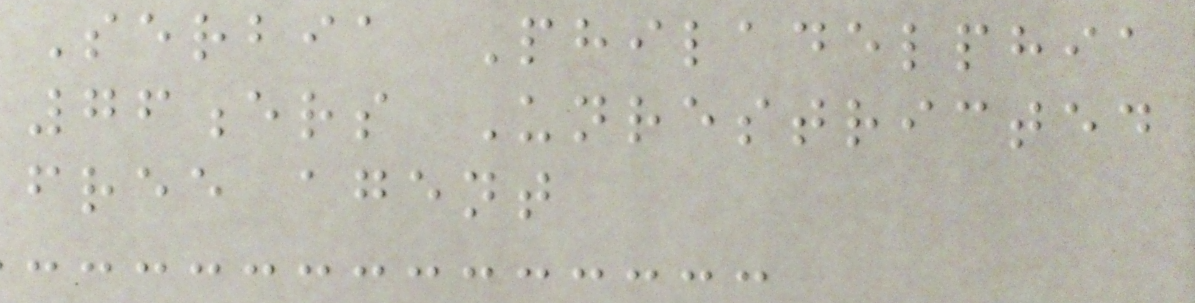Serbia Philadelphia
76ers Unrestricted
free agent
